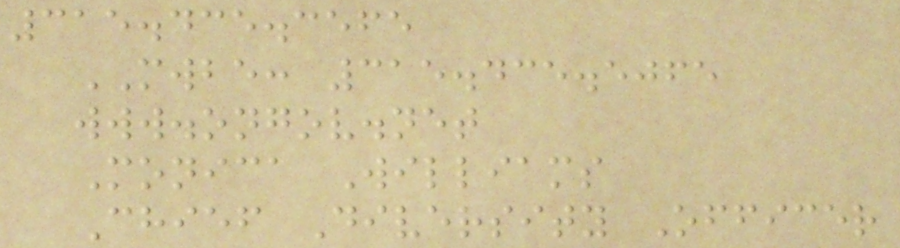315.435.3565
MWBE: 315.435.5065
www.ongov.net
Monica Williams
Chief Diversity Officer
